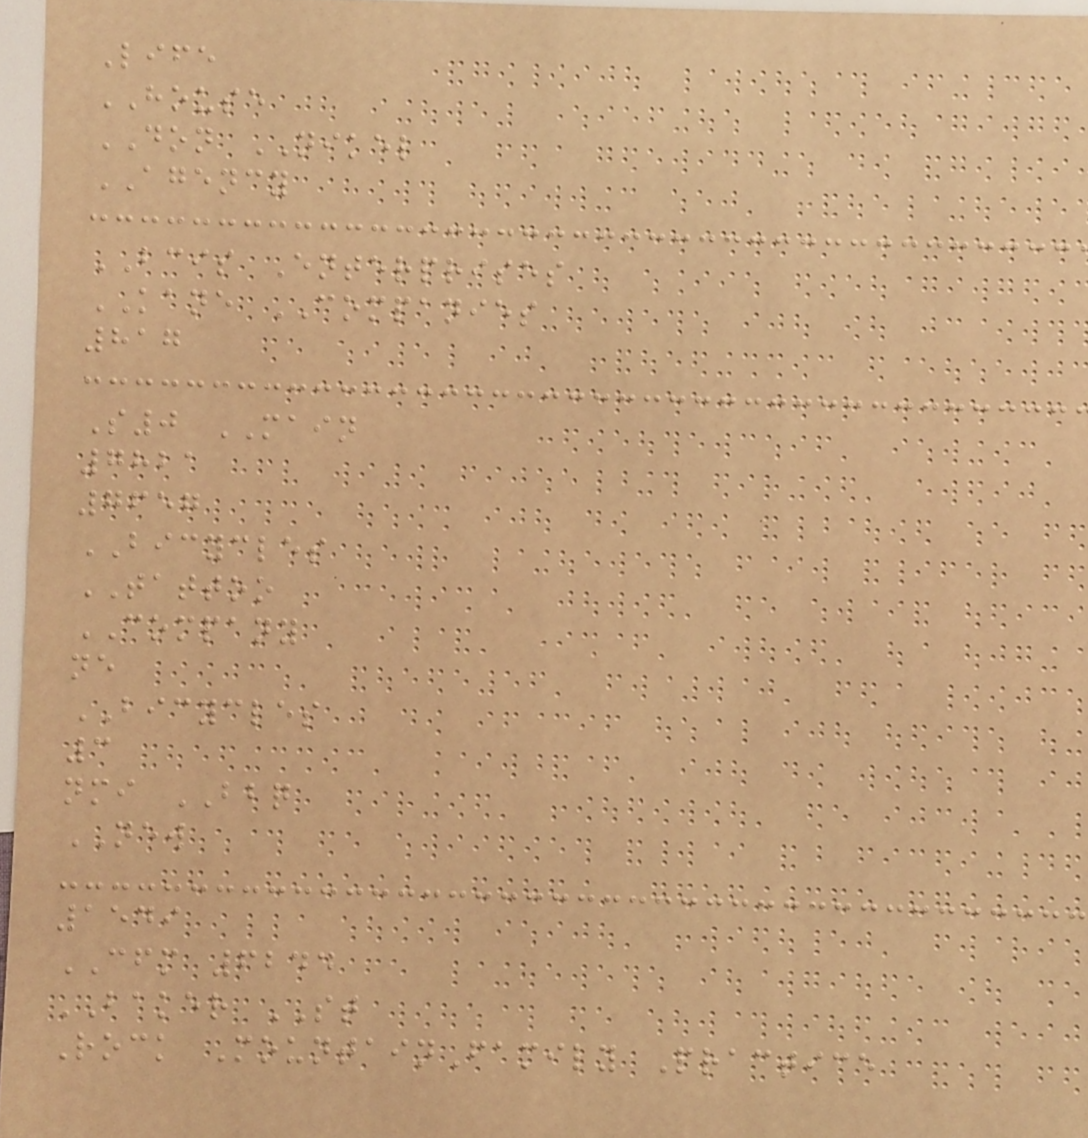Life
HOUSE
DON NIKEL
AGENCY
BCIS Enterprises
KANE COMPANIES
817
S0 MAIN
7821
7657
BICYCLES
TATTOO
COMPANY
ne
BICYCLES
3
nmi BBQ
NEW
1549
CFM 6244
BAKER ST
Rock MountainFamily Practice
